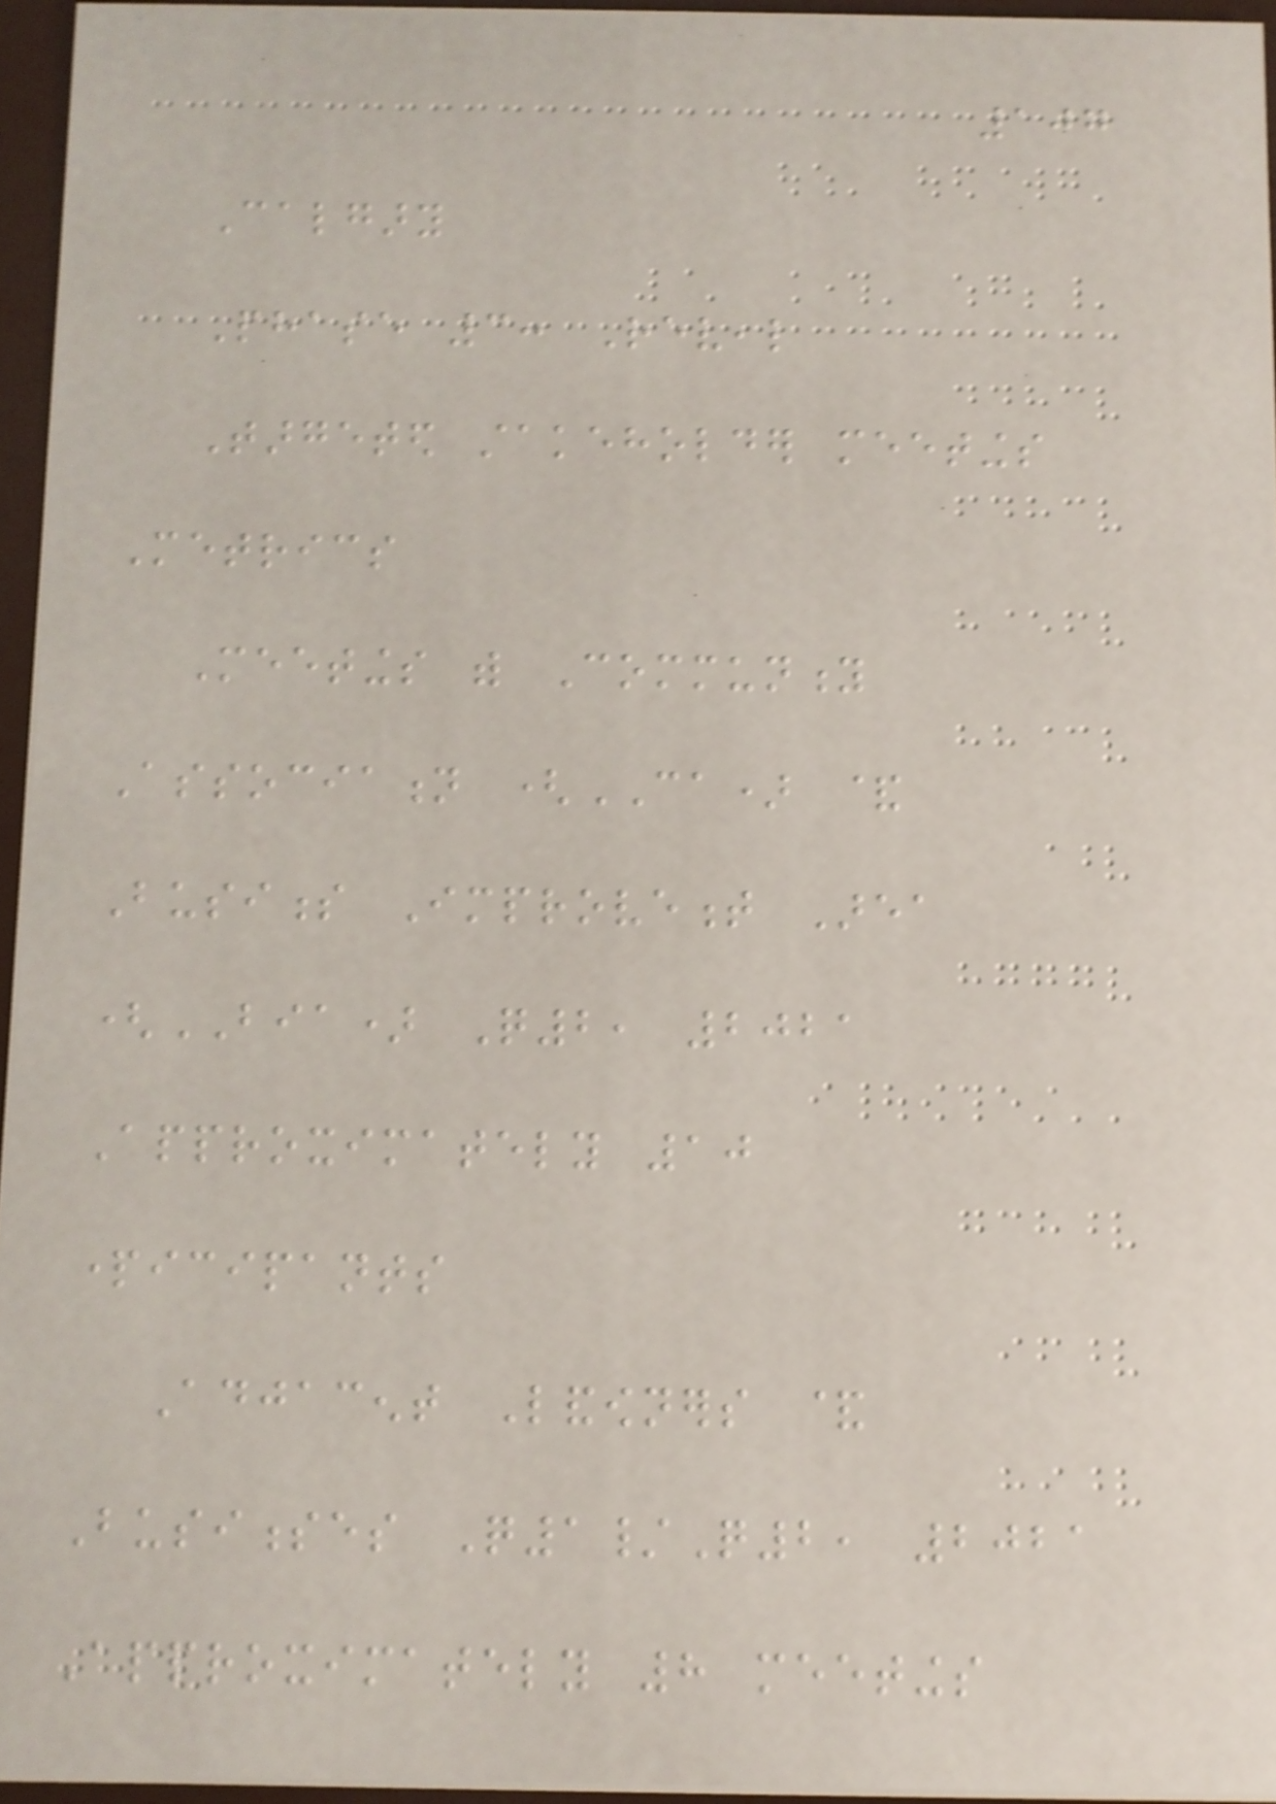107
Calgary
Phase 3: Reveal
Targeted stakeholder meetings
Metrics
Meetings with Community
Association (CA) &
Business Improvement Area
(BIA) Q2, 2021
Approximately 10
participants
Adjacent Landowners &
Businesses Q1/Q2, 2021
Approximately 8 meetings
